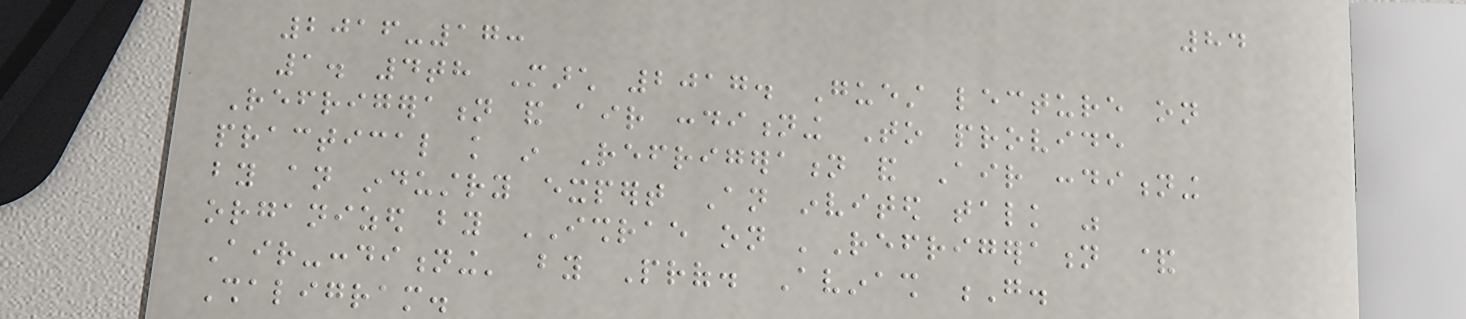84
2016-17:
1. 4th March 2017. Guest lecture on
Refrigeration and air conditioning To provide
practical knowledge in Refrigeration and Air conditioning
by an industry expert An invited talk was
organized by ISHRAE on 'Refrigeration &
Air-conditioning' by Prof. Avinash G.
Shaligram.
